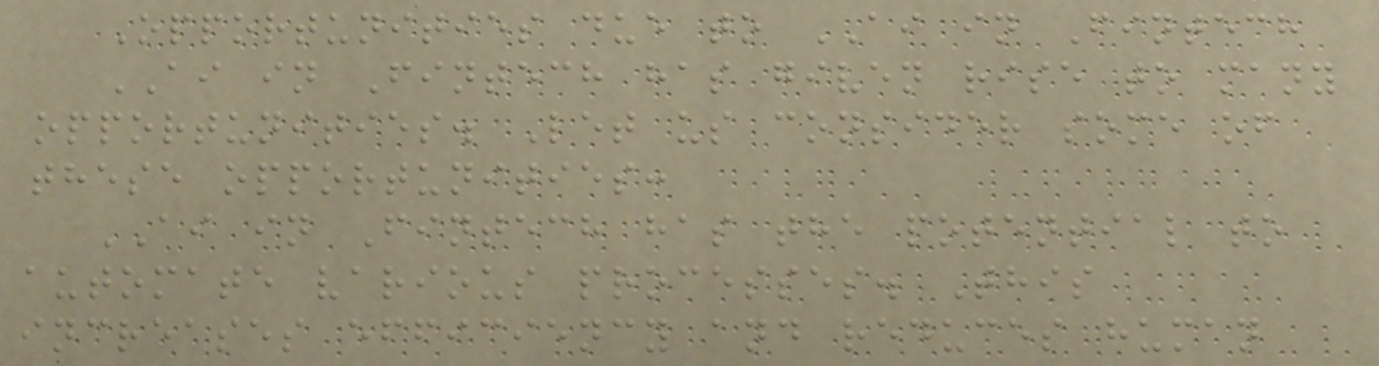Opportunities due to AI in Fintech
AI in Fintech has given rise to many
opportunities. Let us consider some of
these opportunities:
AI in Fintech has the potential to
automate various processes. This
increases efficiency and reduces human
